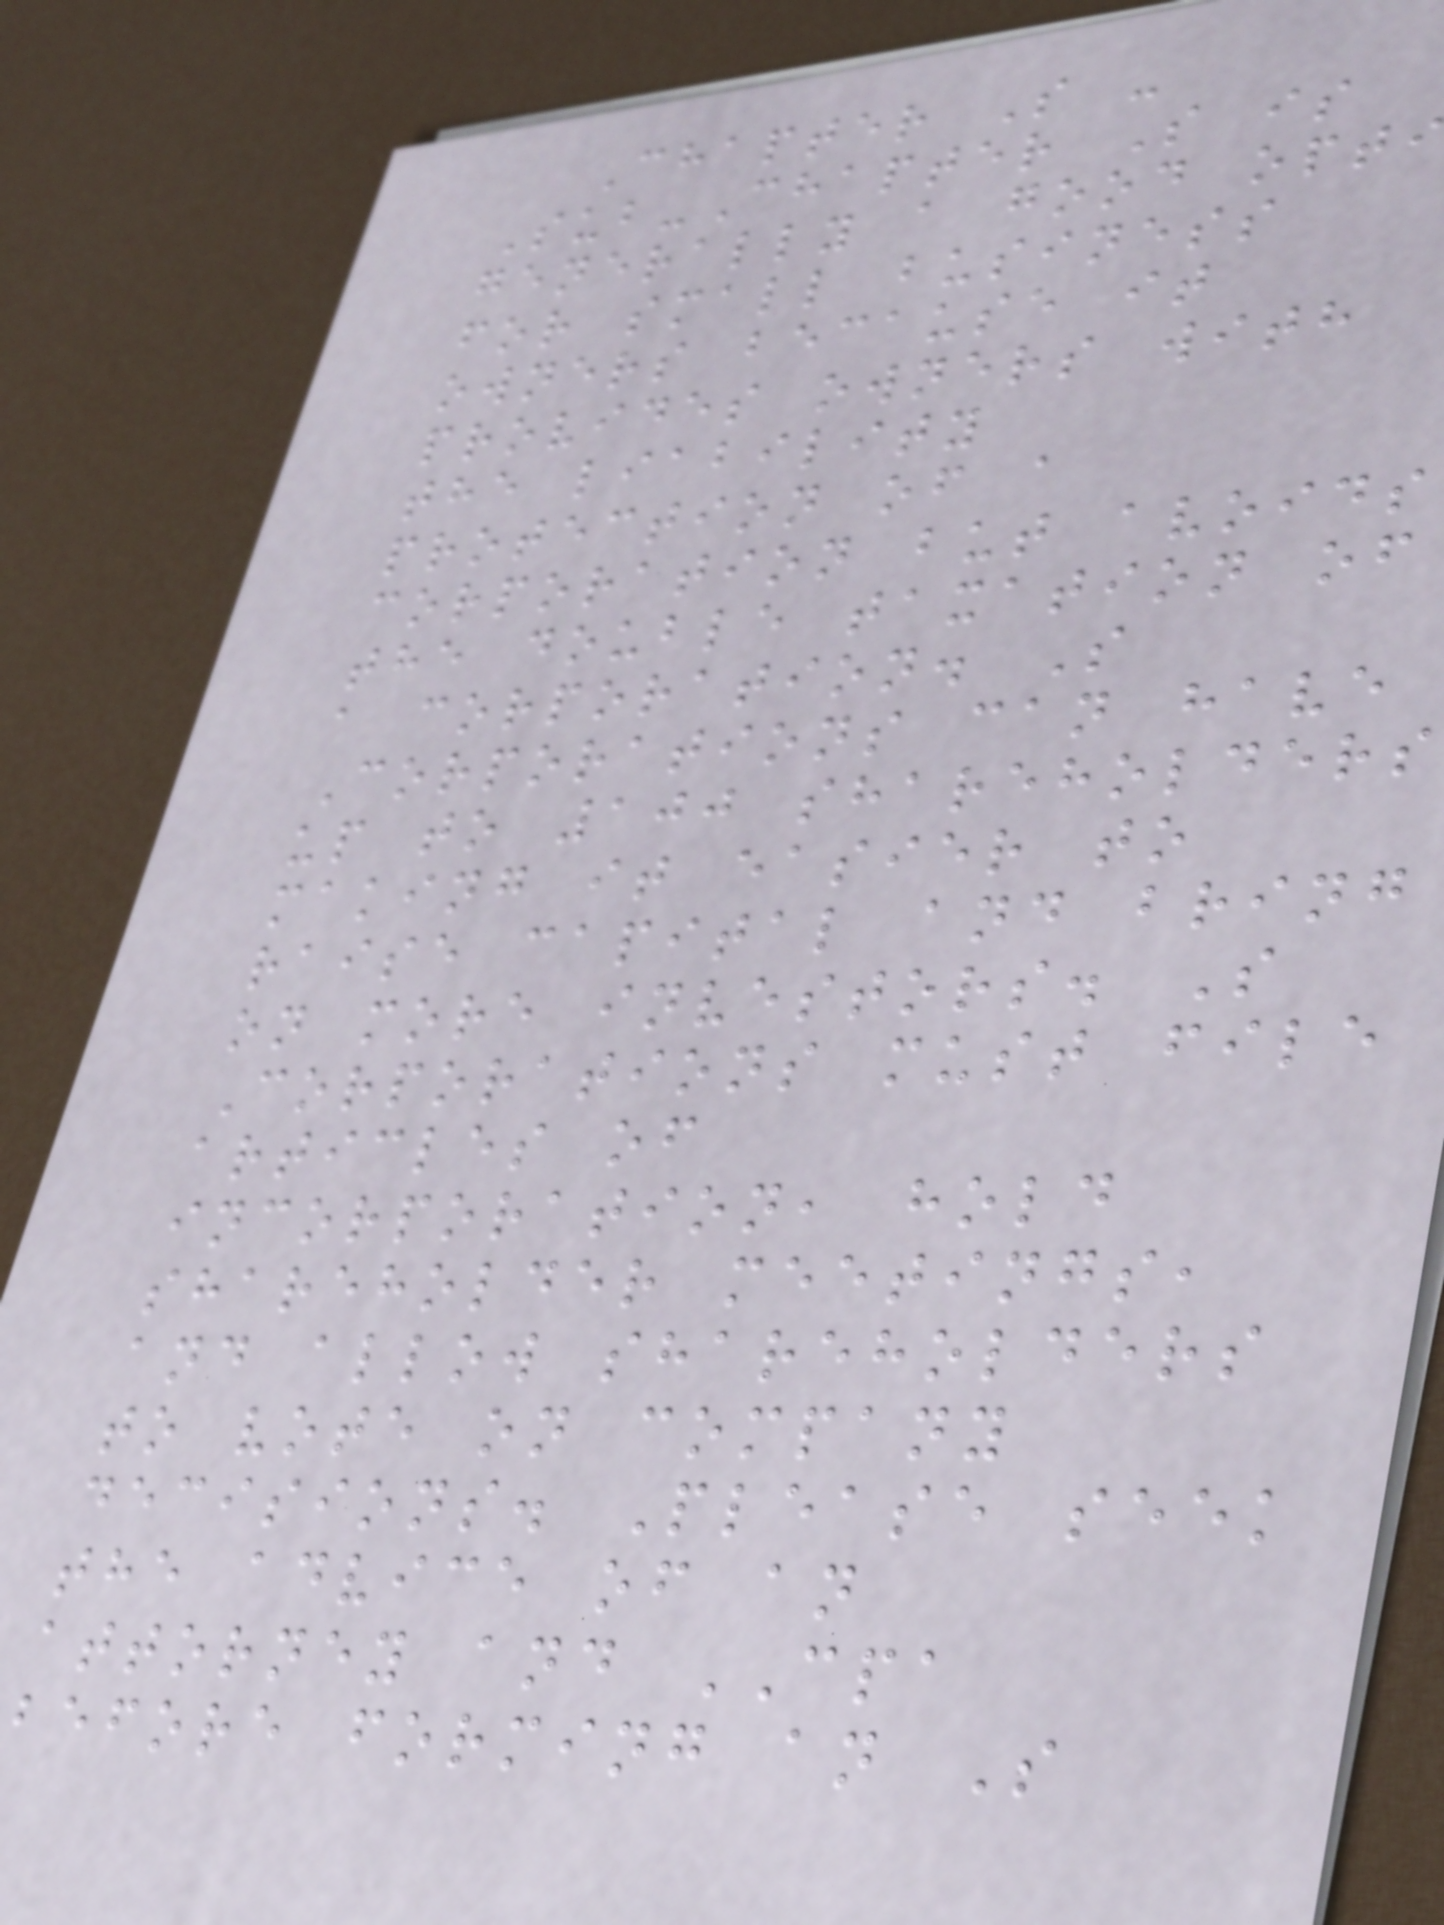Chapter S -
Sub-Chapter S is
generally a good opt
for small business
owners because it
provides owners with
the liability
protection of a
corporation but avoids
the double taxation of
a corporation. S
Corporations can have
up to 100 shareholders
making it easier to
raise capital and bring
on more investors. S
Corporations must file
articles of
incorporation, hold
shareholder meetings,
and allow shareholders
to vote on company
decisions. Please seek
the advice of an
attorney and CPA
before forming an S
